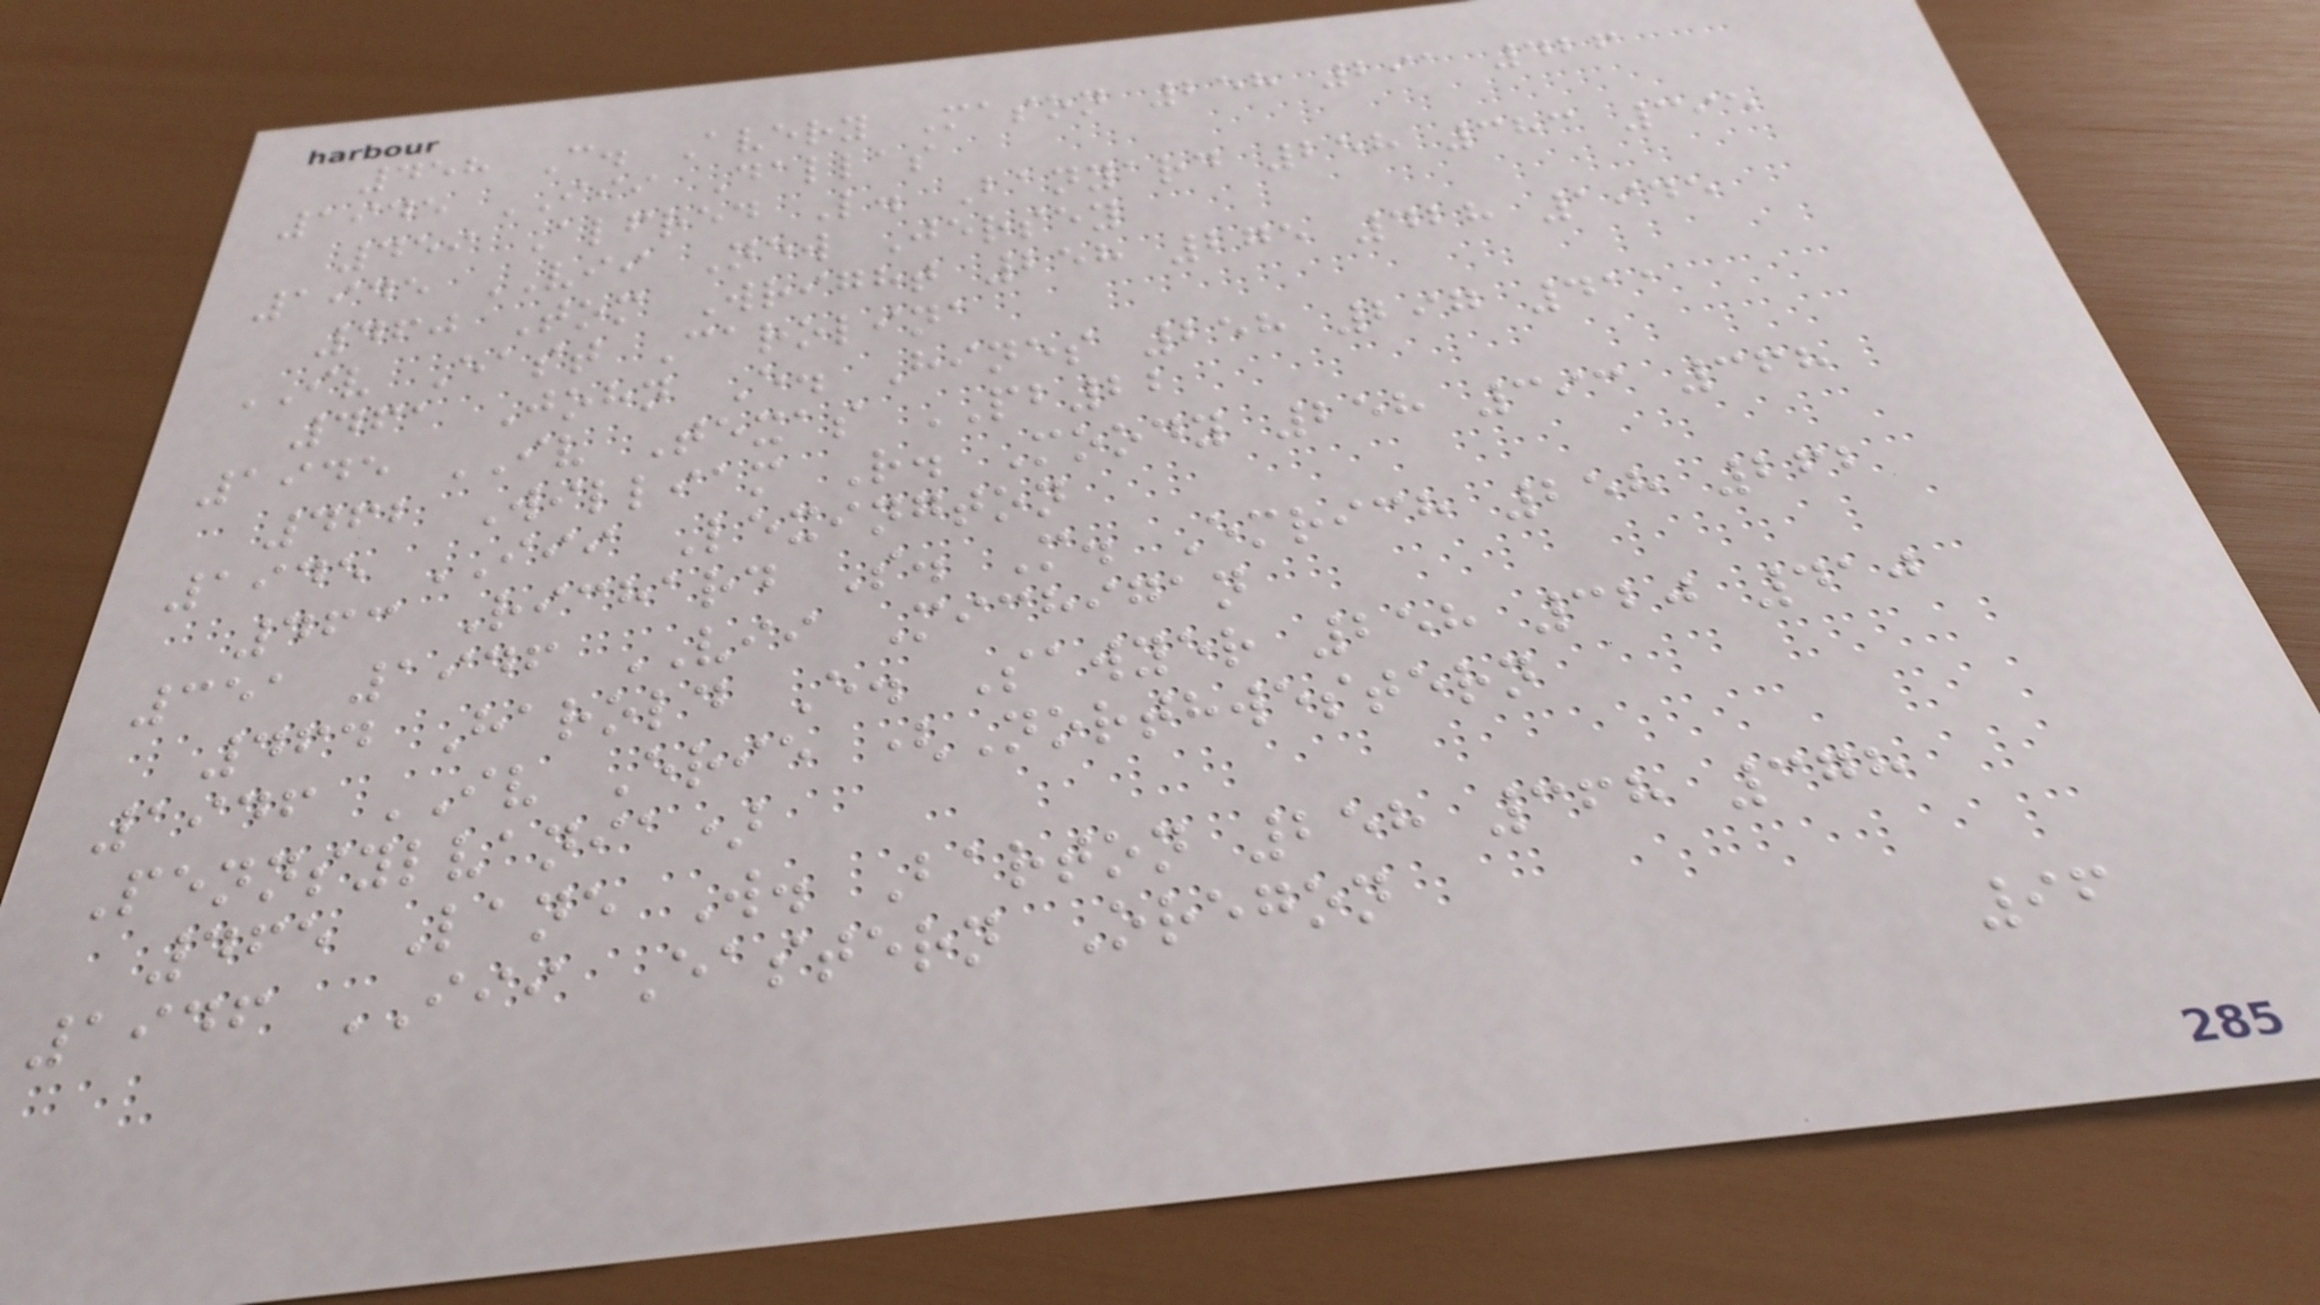458 C. Avery Mason 258 291 426
1945 III Dallas
459 Alfred L. Banyard 258 383 395
1945 VII New Jersey
460 Tom Wright 258 275 428 1945
IV East Carolina
461 John E. Hines 258 297 411
1945 IV Texas PB22
462 William R. Moody 258 393 368
1945 III Lexington
463 Richard S. M. Emrich 258 262
351 1946 VII Michigan
464 Harold E. Sawyer 258 320 410
1946 IV Erie (Northwestern
Pennsylvania)
465 Lane W. Barton 258 368 378
1946 III Eastern Oregon
96
